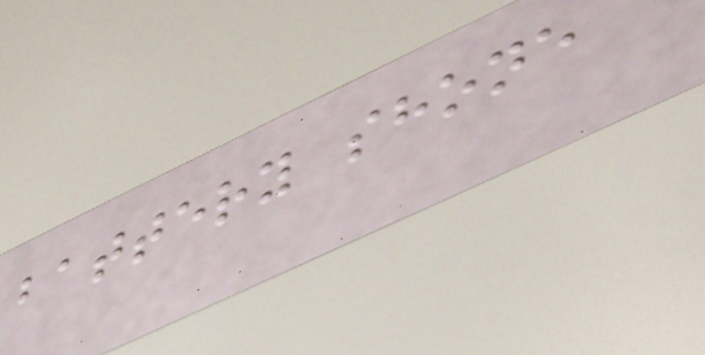battery shone
